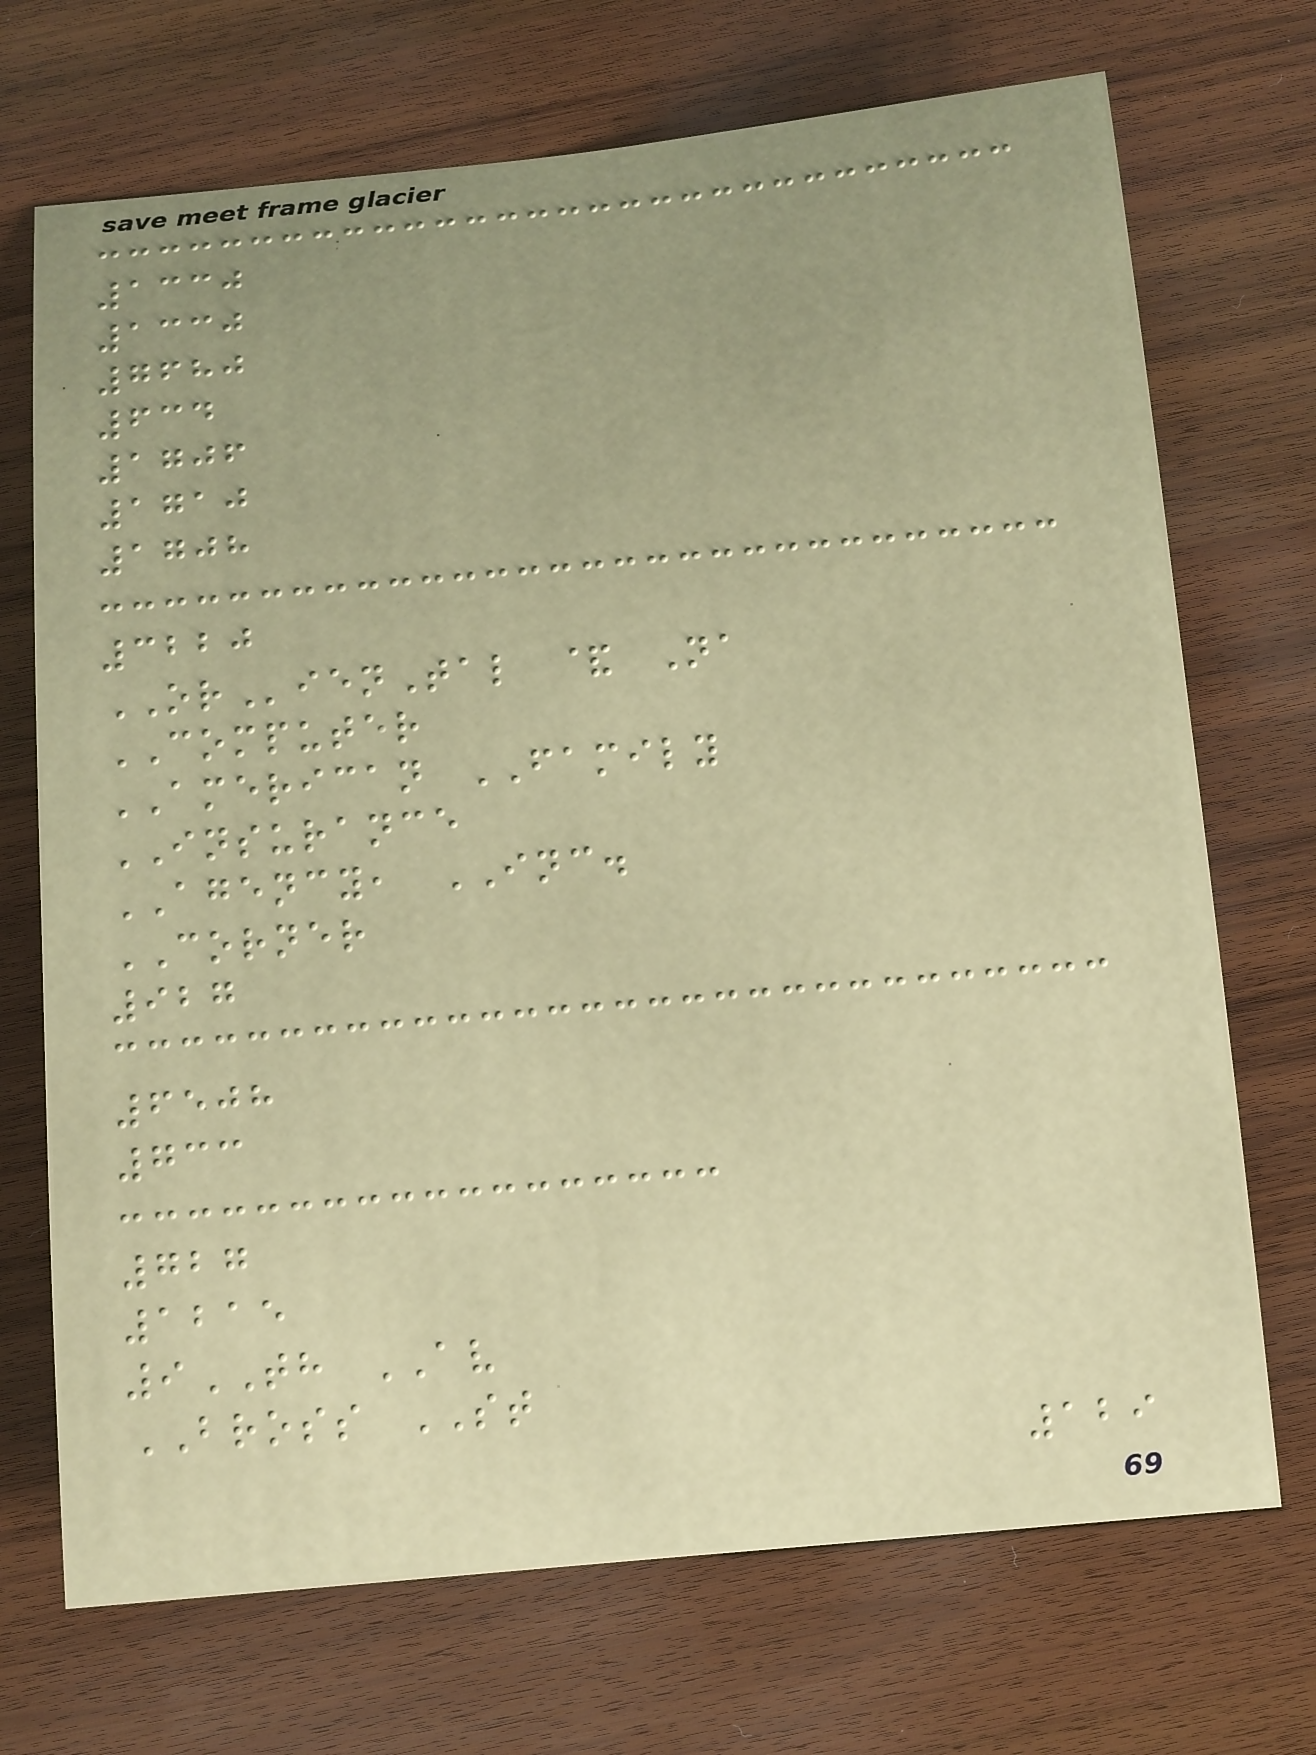1330
1330
7680
634
1706
1710
1708
3220
ORienTal & Na
COMPUTER
AMERICAN FAMILY
INSURANCE
AGENCY, INC.
CORNER
927
6508
733
727
1215
9TH AV
BROSS ST
129
